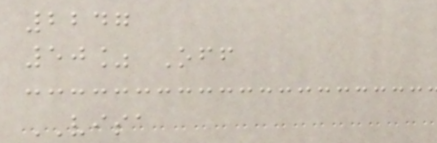2247
50% Off
VISA
